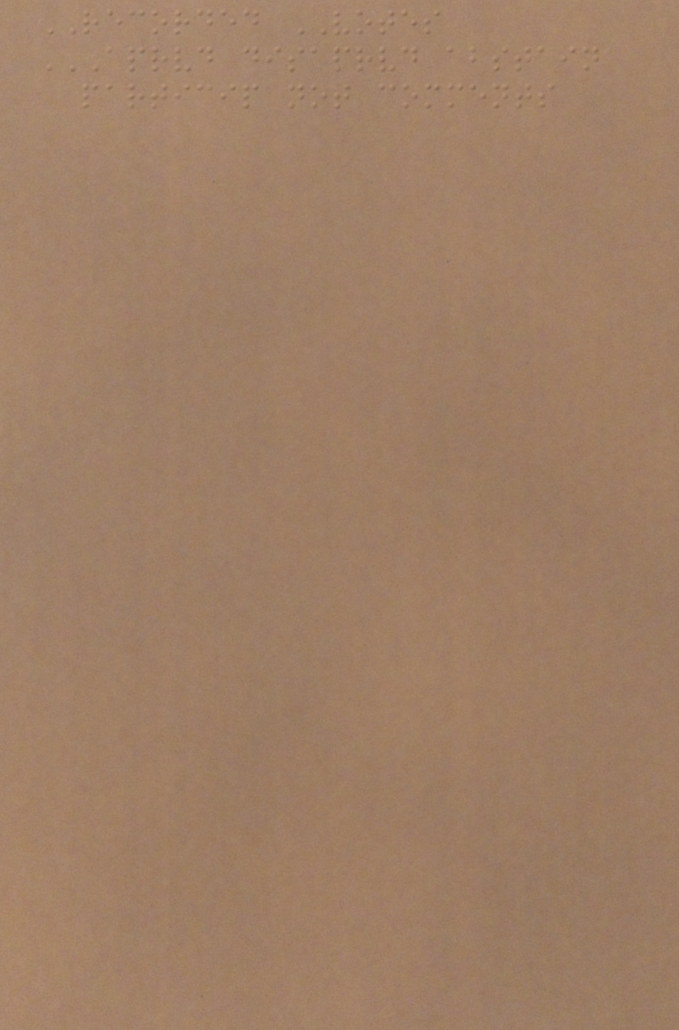RECORDED VOTES
APRVD DISAPRVD ABSTAIN
PARTICIP NOT COMMENTS
